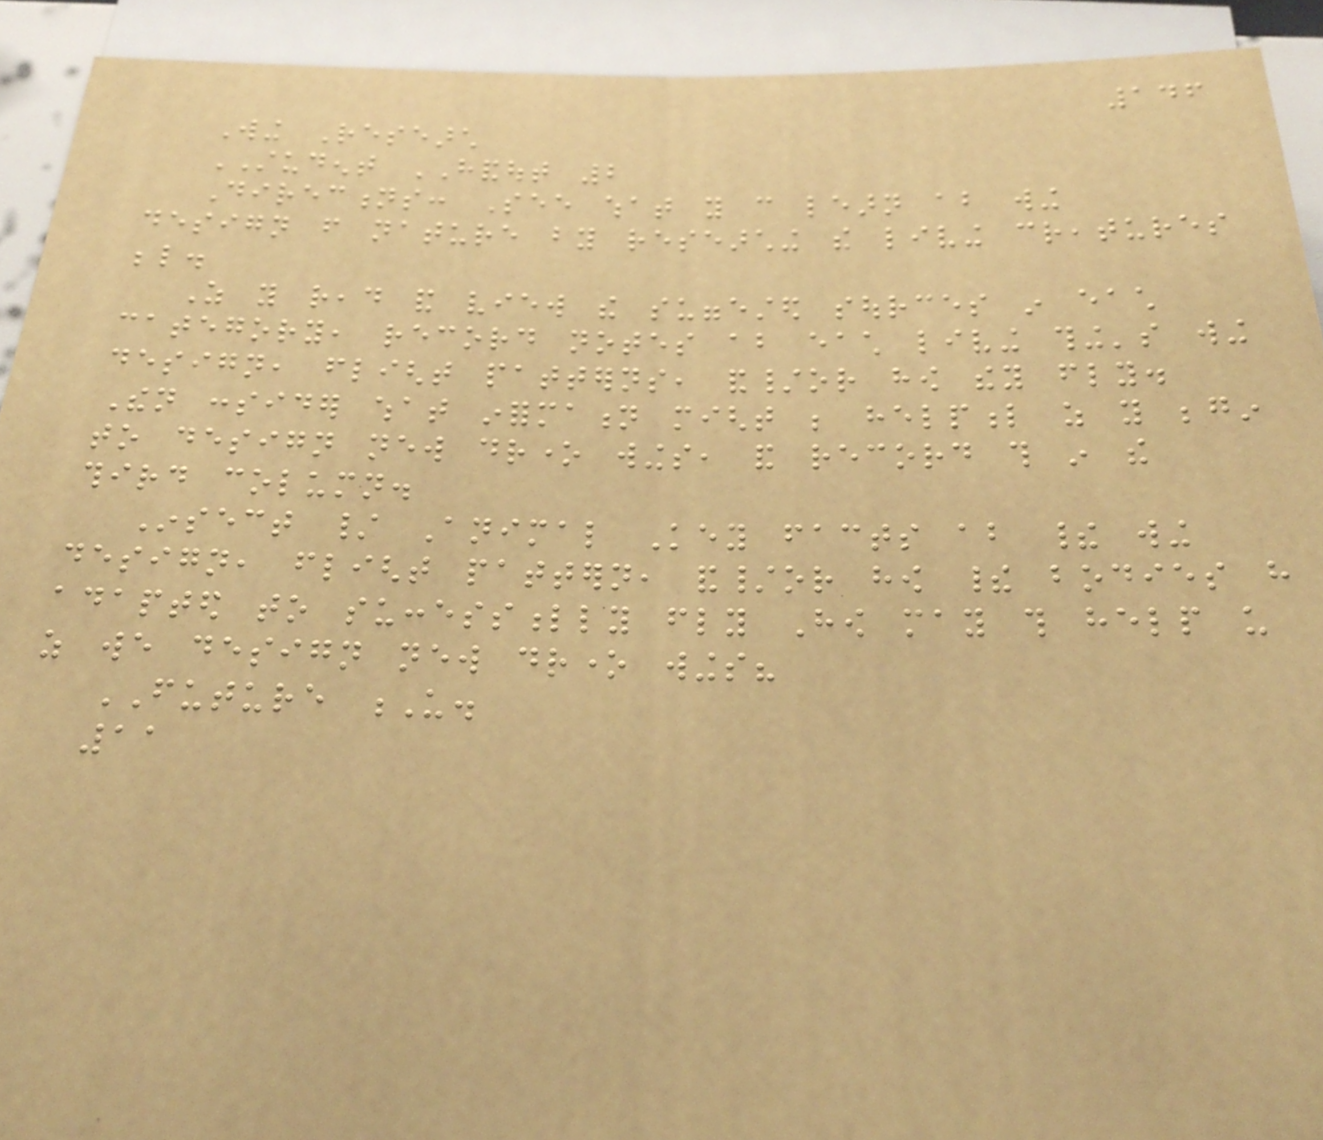146
Wing Research
STUDENT HANDOUT 2
Directions: See what you can learn about wing
design from nature by researching the living creatures
below.
As you read and view the suggested sources in each
category, record notes about each living thing's wing
design, flight patterns, and/or how they fly.
Then consider what information might be helpful as you begin
to design new drone wings, and record this in the
third column.
Insect / Animal Key facts about their wing
design, flight pattern, and/or how their bodies have
adapted to successfully fly How may this help us
as we design new drone wings?
FUTURE U.
11
